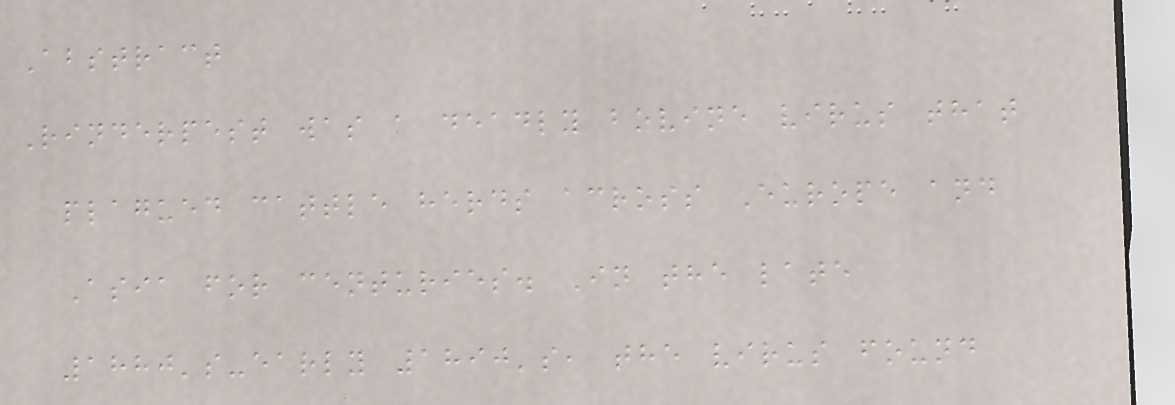Abstract
Rinderpest was a deadly bovine virus that
plagued cattle herds across Europe and
Asia for centuries. In the late
1880's-early 1890's, the virus found
